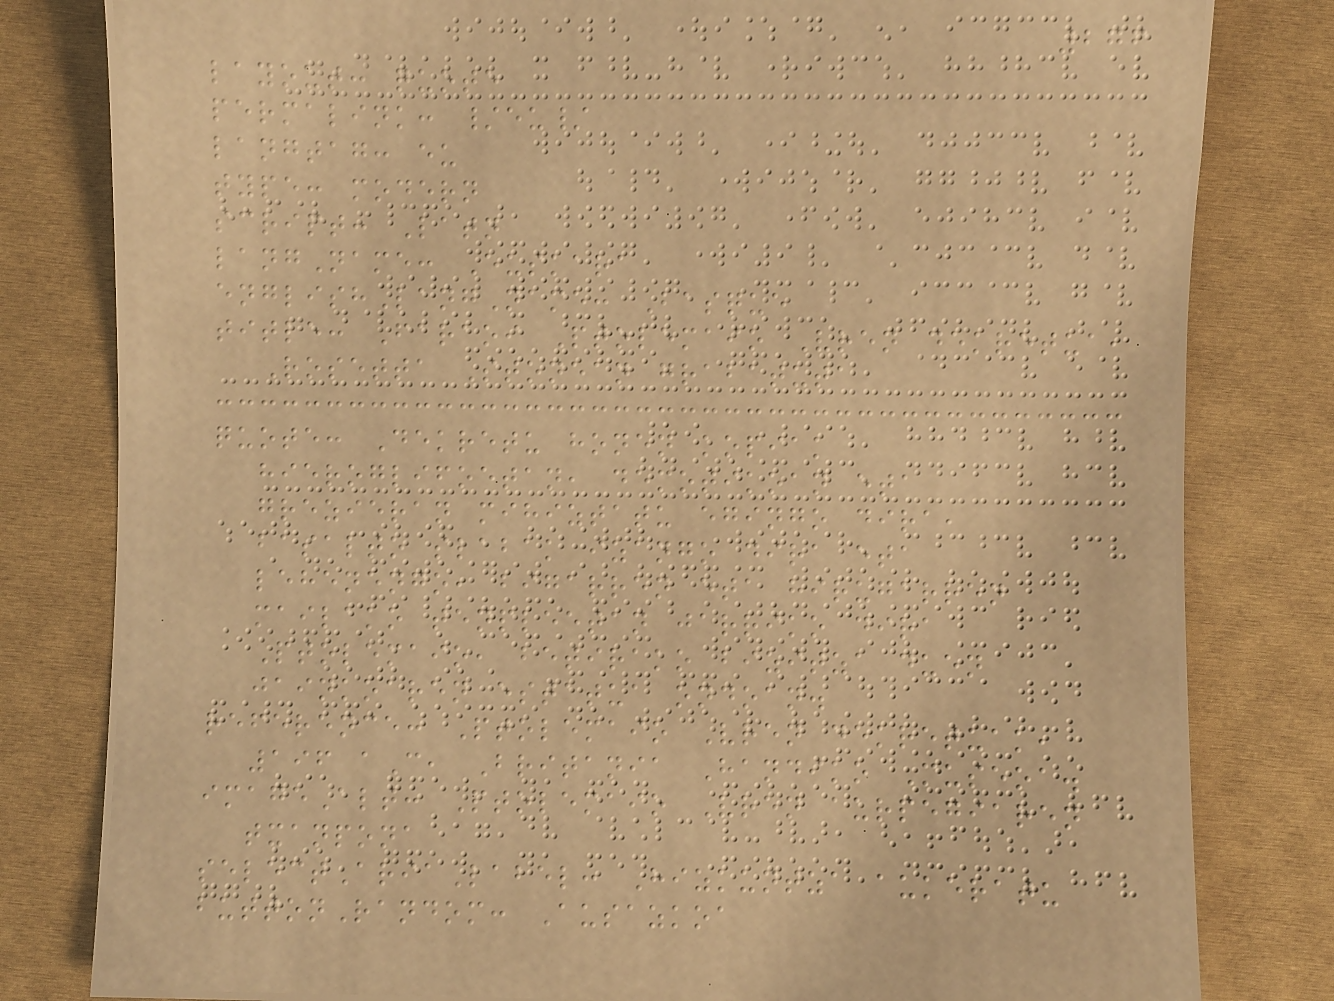276
layout: quote
permalink: /eu/
langtag: eu
type: modern
script: Latn
langName: Euskara
englishLangName: Basque
title: Faraoi Ptolemaio Vren dekretua,
Rosetta Stonean grabatuta
quote: Dekretu honen kopiak
hieroglifoetan, demotikoan eta
grezieran mihiztatu egingo dira,
basalto slabak izango dira eta
lehenengo, bigarren eta hirugarren
mailako tenpleetan jarriko dira
Ptolemaio, betirako bizitza duen
jainkoaren estatua ondoan.
reference: Ptolemaio Vren dekretuak,
196 aC, Britania Handiko Museoa.
imageAlt: Ptolemaio Vren aurpegiaren
txanpona
selectAriaLabel: Hizkuntza aukeratu
buttonRandom: Ausazkoa
